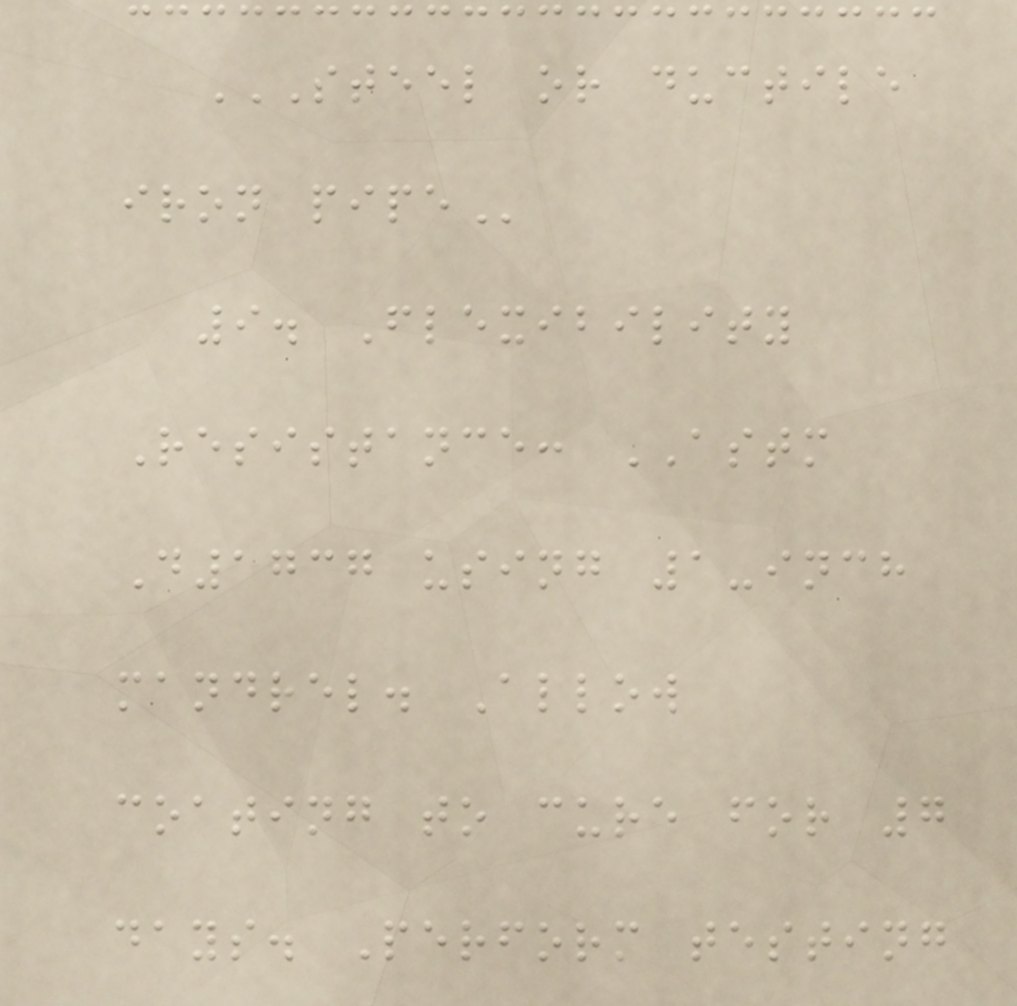STEEL OR DUCTILE
IRON PIPE
9. Flexibility
Resistance: ASTM
D1737 using 1-inch
mandrel. Allow
coating to cure for 7
days. Perform testing
